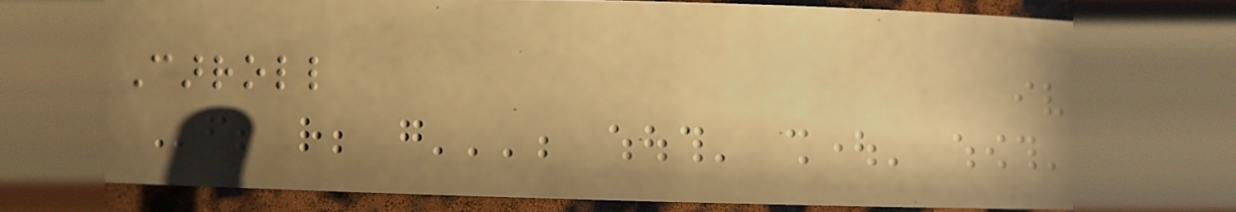Carroll
